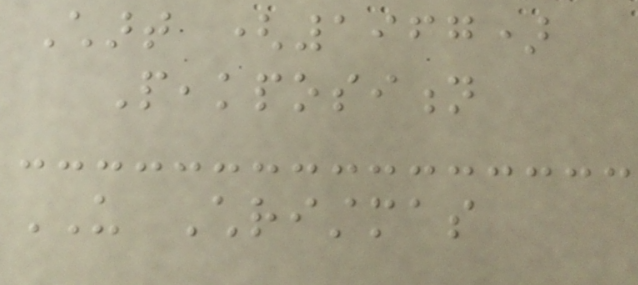Chart (1967)
Peakposition
US Christmas
